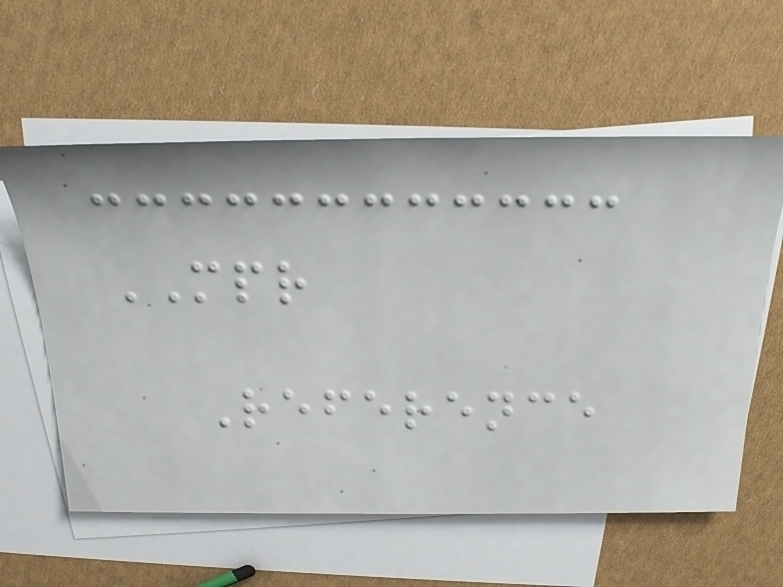MPR
Reference
